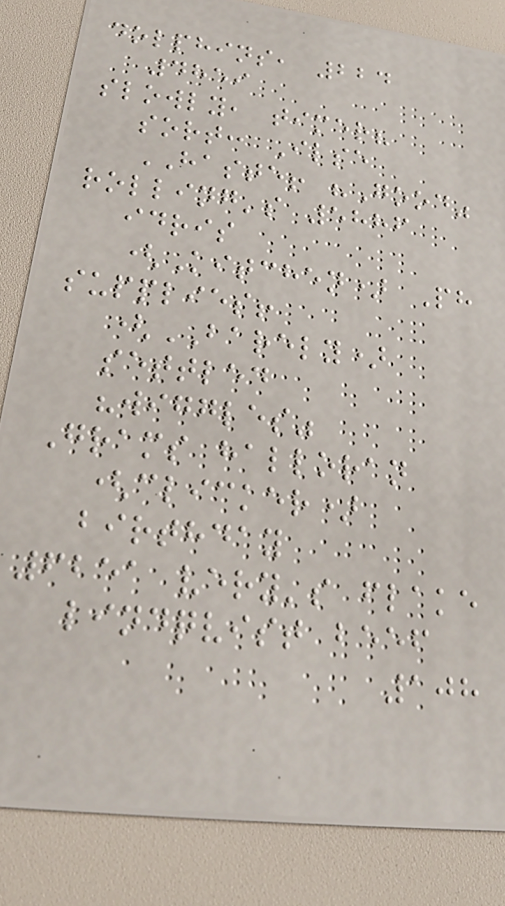dolphins, 224
4859
slowly, timer?
sort: Ilse
HASTE! "Good"
rolling's 5886
idris
(Kitchen) Ph
supplies!
(BARELY)
settled
"wiggles"
Grams halloran
(clicker)
birthday
6251 very's flake
lindqvist beef
108
